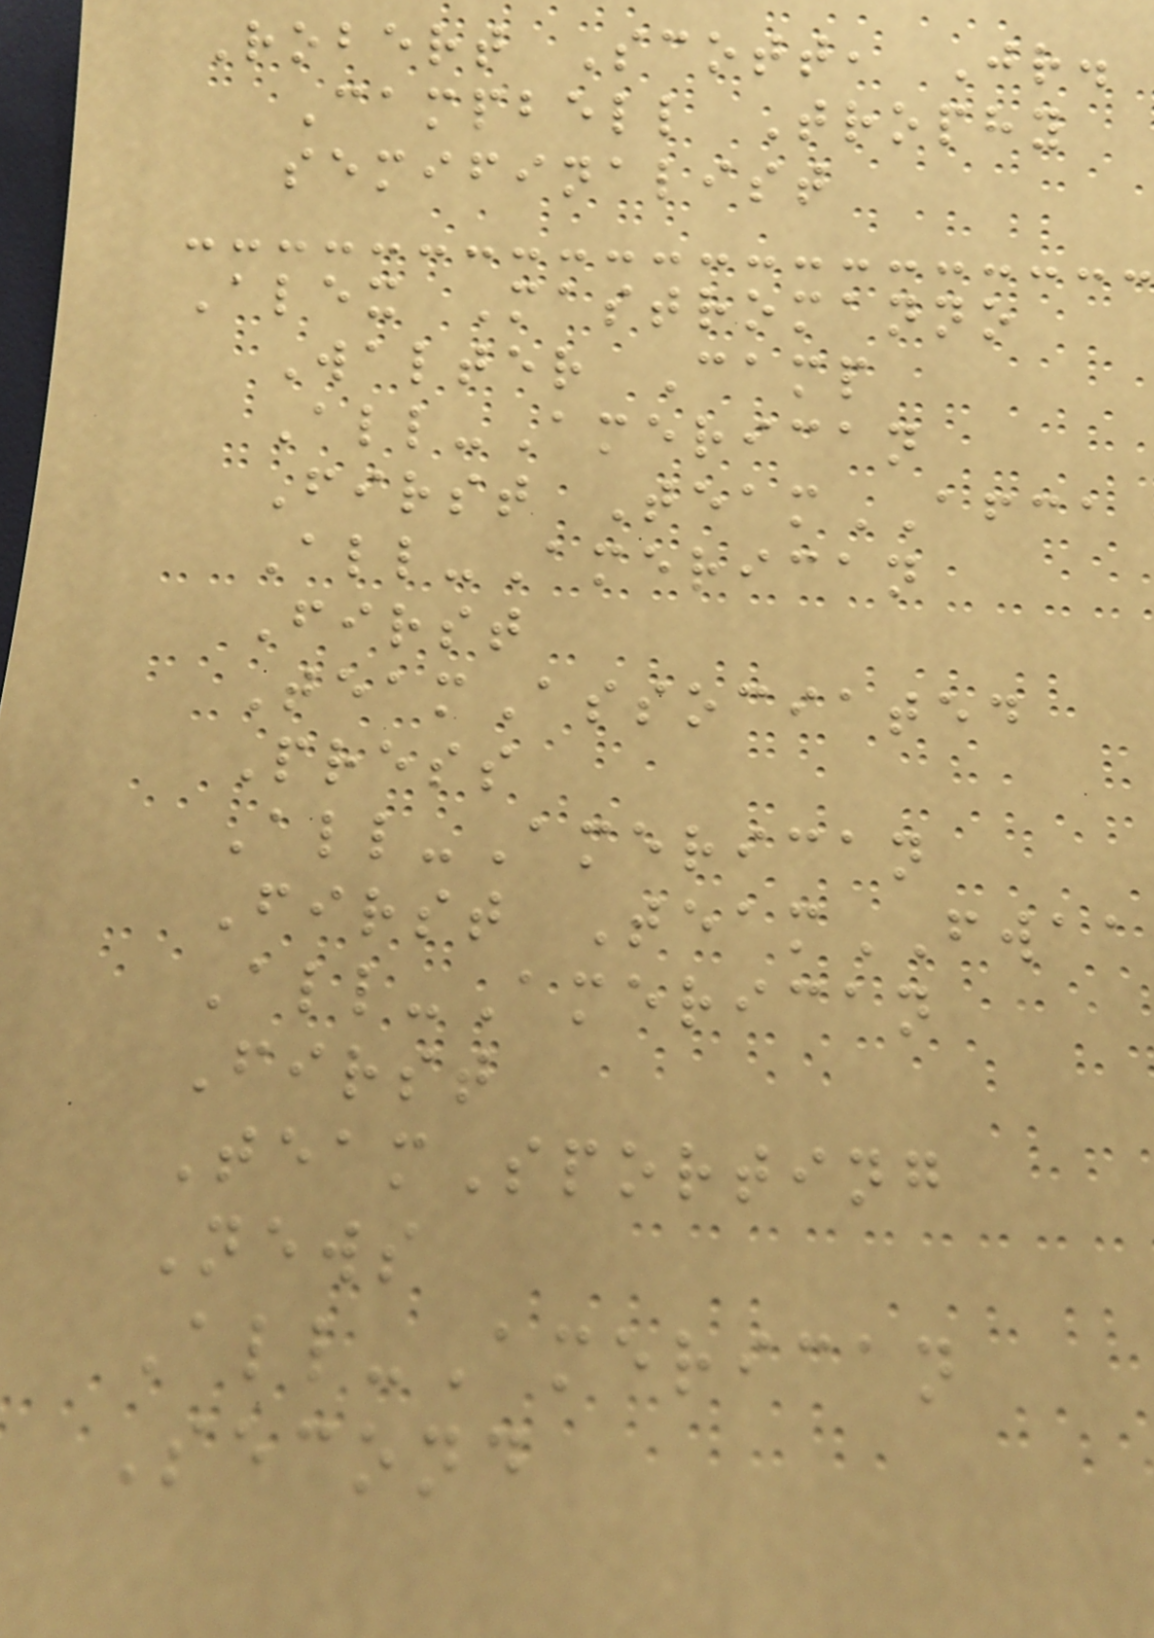Robert Scott, Jr.
Campbell Trophy
semifinalist
Alex Mastromanno
Walter Camp
All-American
First TeamAFCA
All-American
First
TeamAssociated
Press
All-American
First TeamFWAA
All-American
First
TeamSporting
News
All-American
Second
